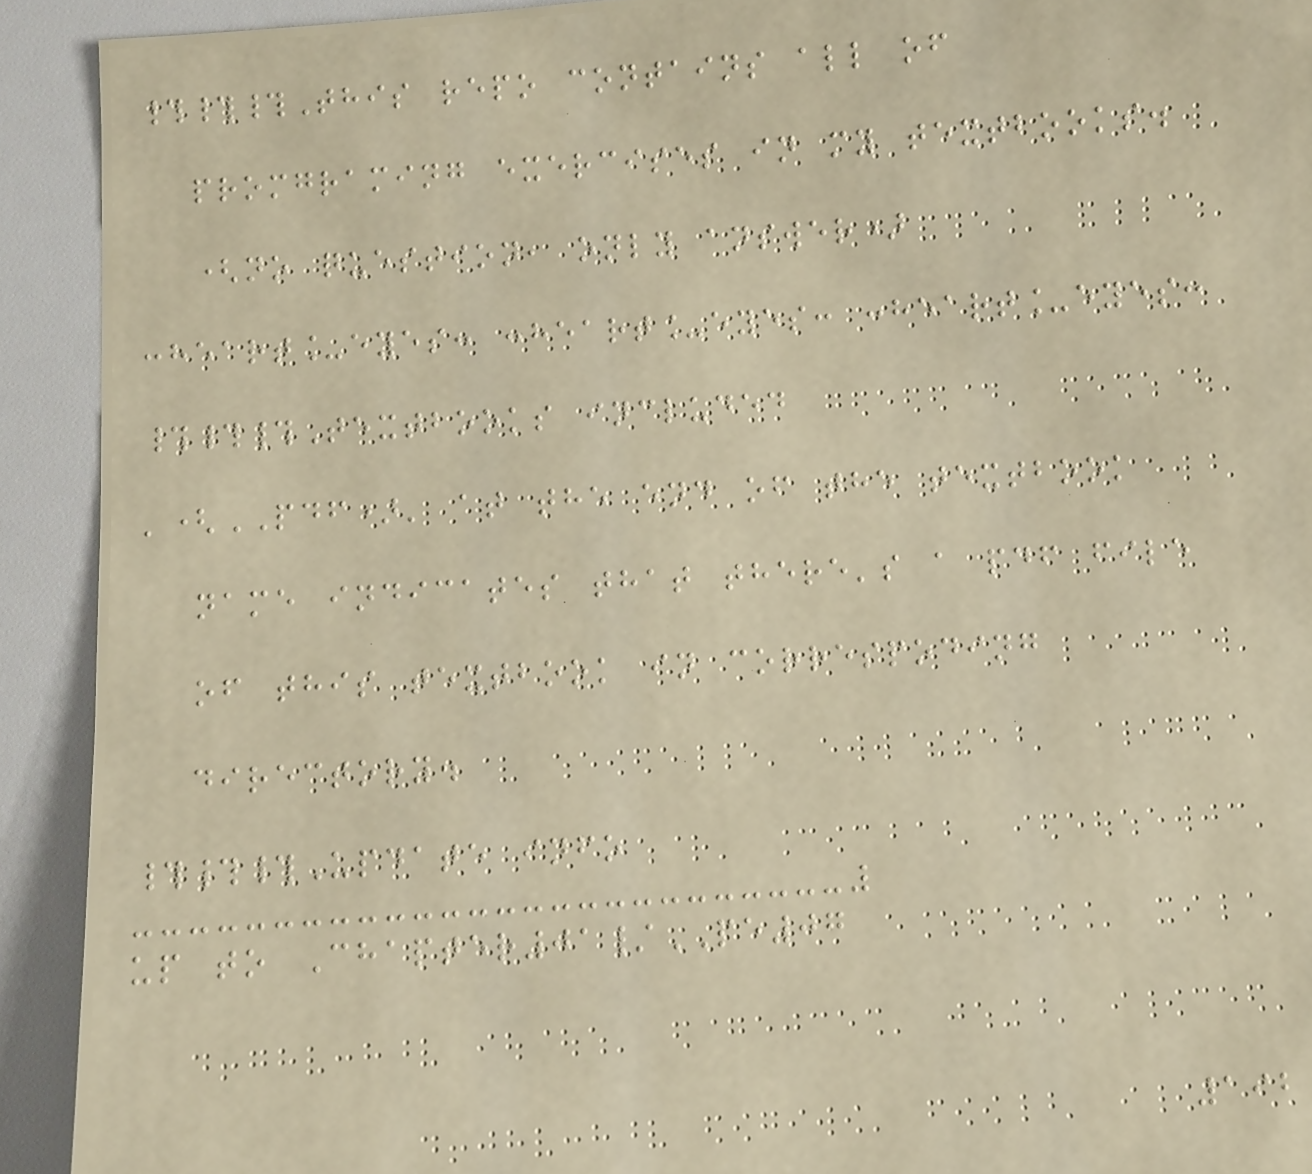###This repo contains all of
promgraming exercises in my textbooks.
(no question, only answer)
:heart_eyes: :heart_eyes: :heart_eyes:
###Textbooks included
'(PDF)' at the end of the textbook
name indicates that there's a pdf file
of this textbook in correspoding
directory.
###Update info
up to Chapter01/PE07
192
